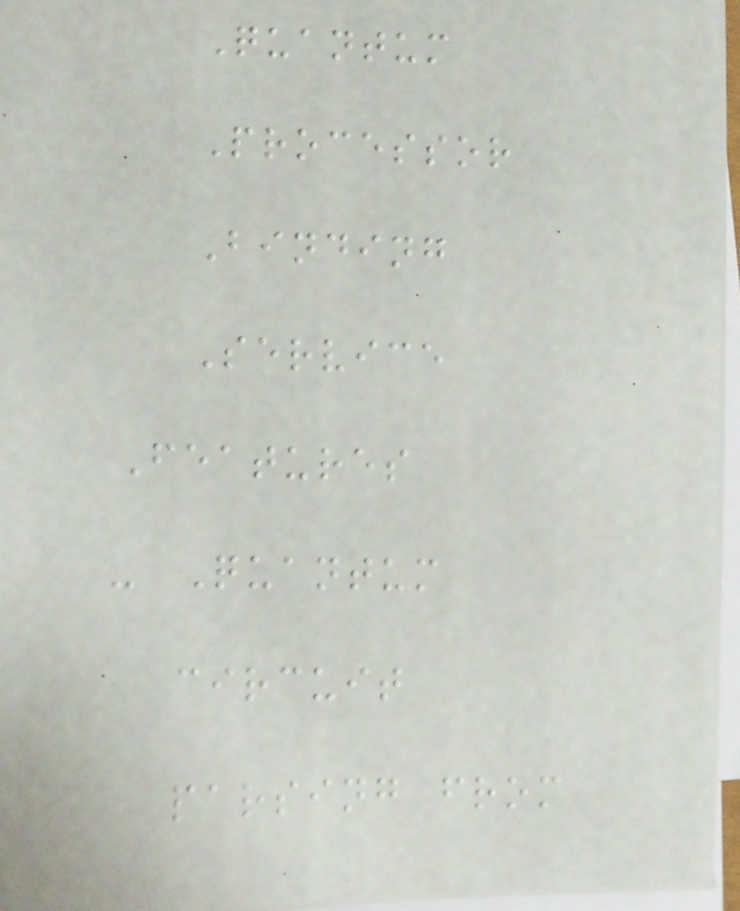Quantum
Processor
Binding
Service
Features
- Quantum
circuit
parsing from
